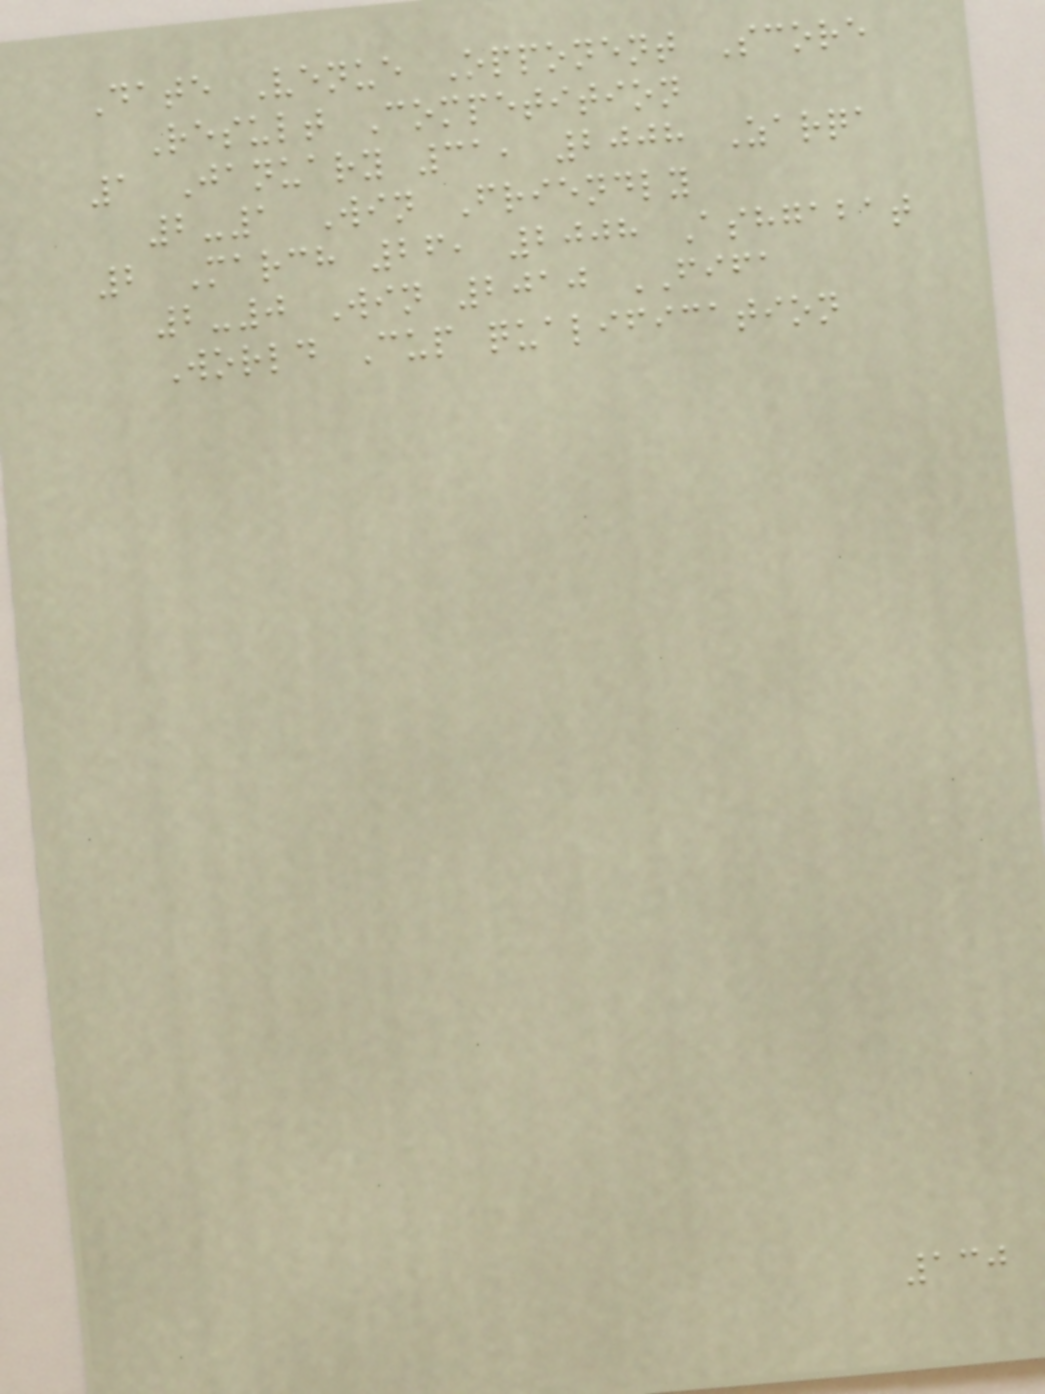Date Venue Opponent Score
Result Competition
1 January 31, 2008 Zarqa
2-1 Win Friendly
2 March 26, 2008 Ashgabat
2-0 Win 2010 FIFA
World Cup qualification
130
